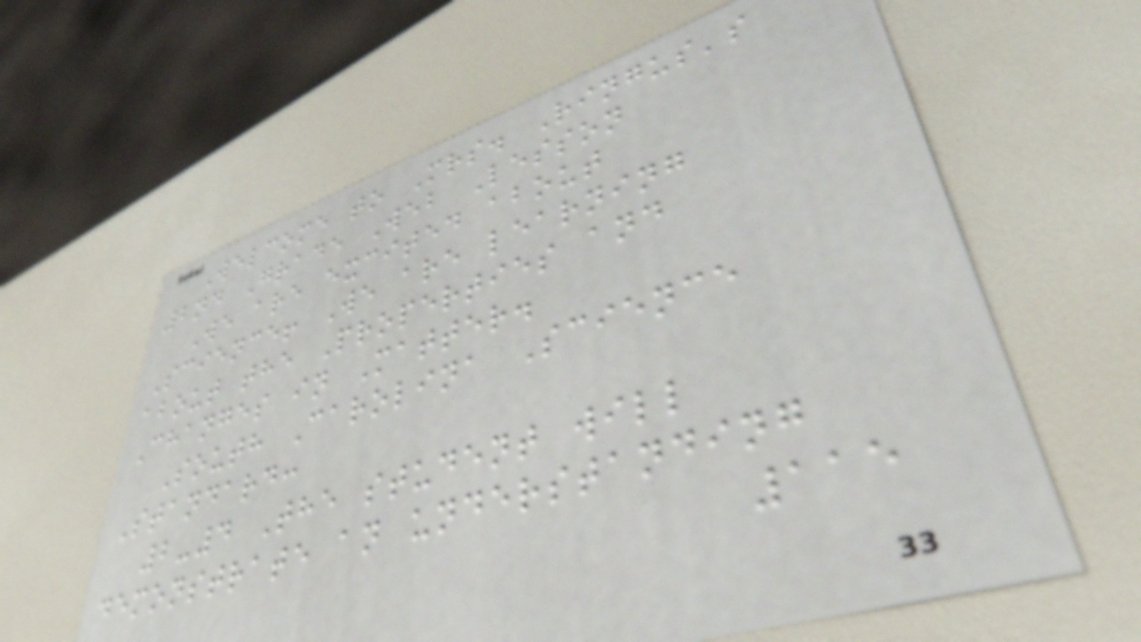Welcome to Mrs. Ringus's
2nd Grade Web Lesson
We are excited about
Science! We are learning
about the Properties and
Changes in Matter.
South Carolina Science
Standard:
2-4 The student will
demonstrate an understanding
115
